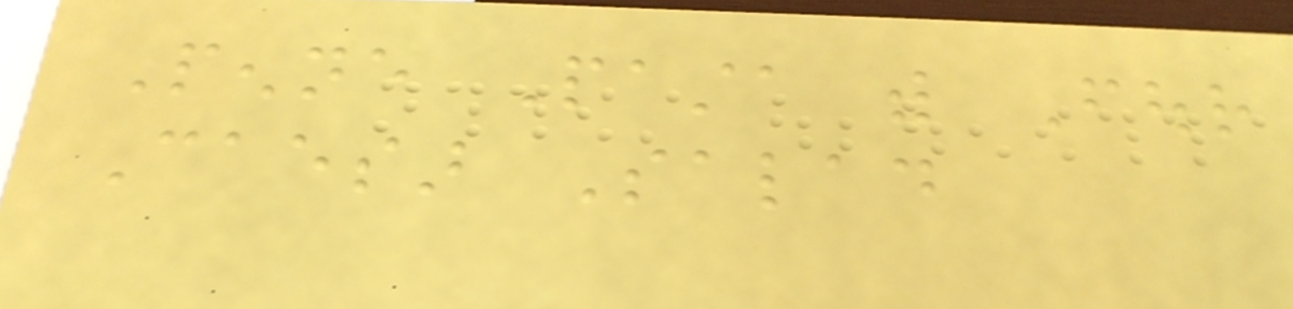Penne Pasta with Four
Caesar Salad
